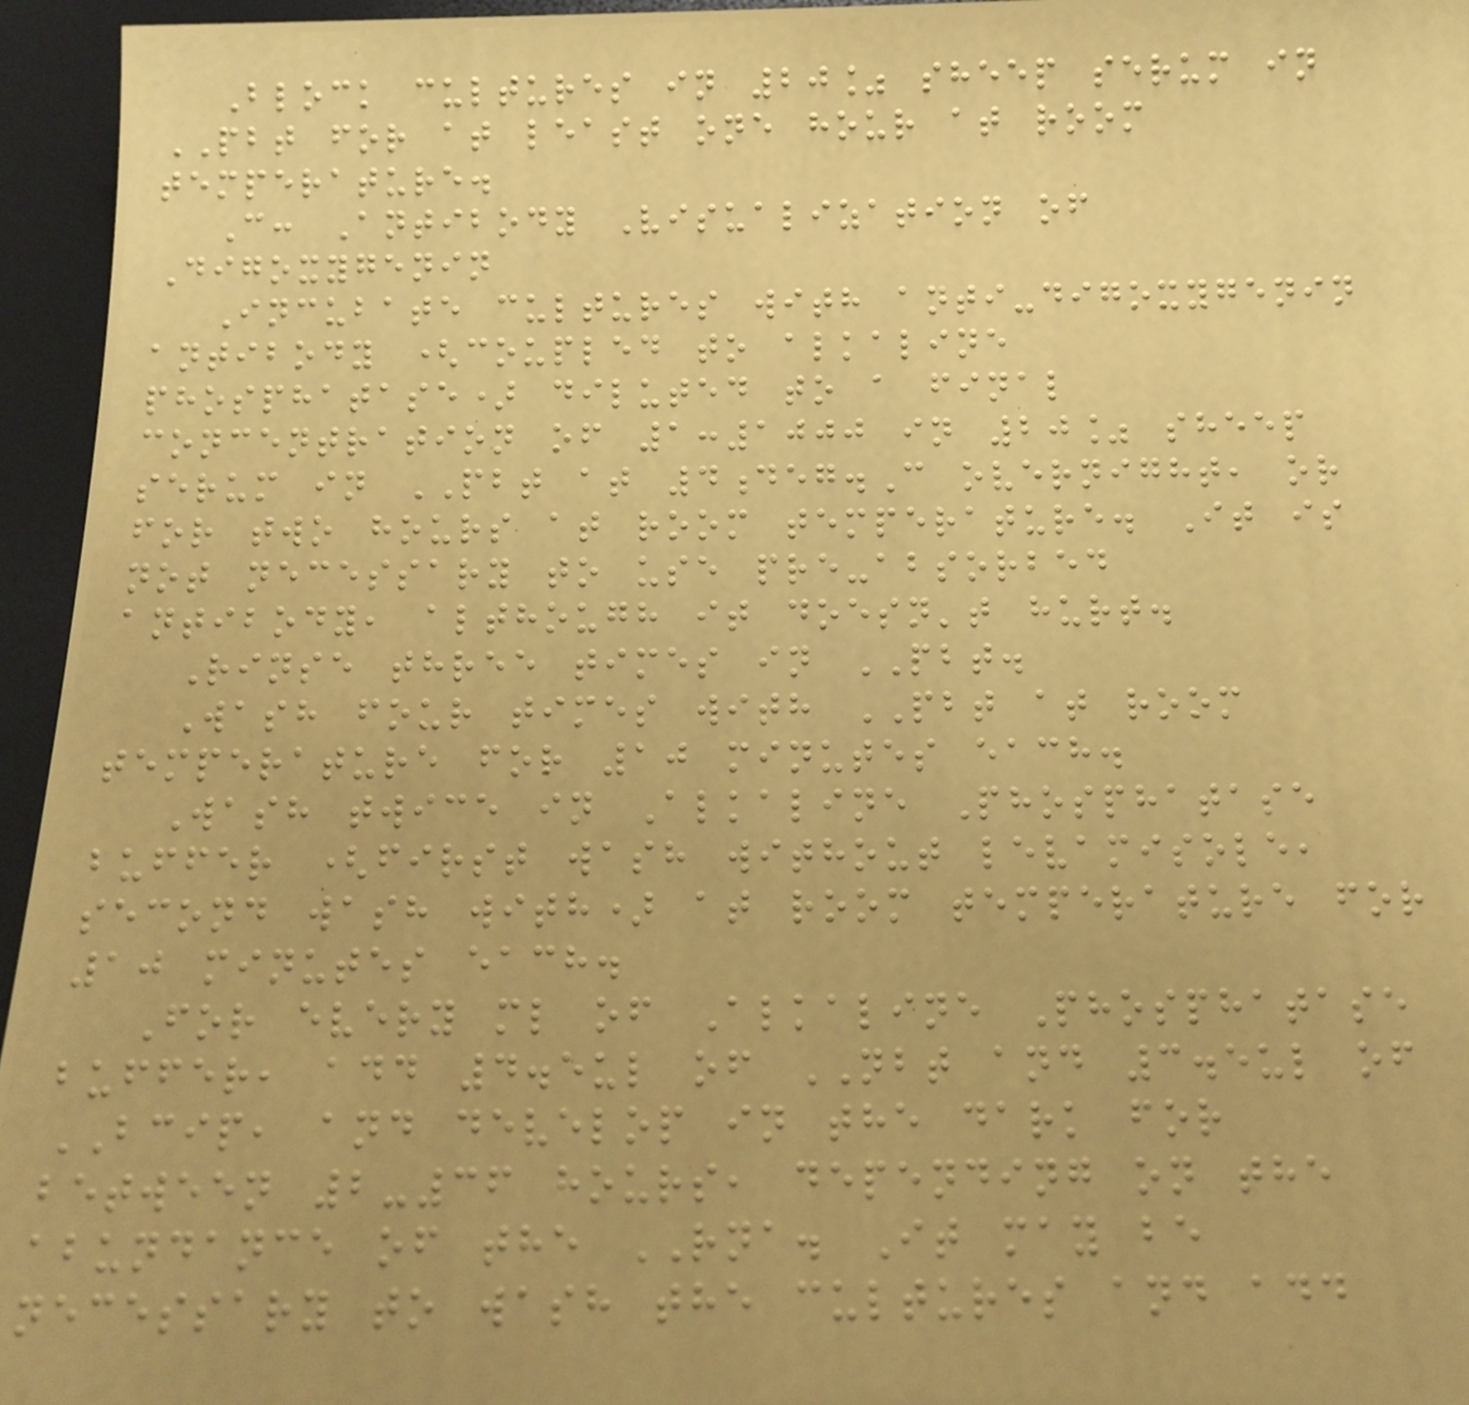Block cultures in 20% sheep serum in
PBT for at least one hour at room
temperature.
C: Antibody Visualization of
Digoxygenin
Incubate cultures with anti-digoxygenin
antibody (coupled to alkaline
phosphatase) diluted to a final
concentration of 1:1000 in 20% sheep
serum in PBT at 4deg.C overnight, or
for two hours at room temperature. It is
not necessary to use pre-absorbed
antibody, although it doesn't hurt.
Rinse three times in PBT.
Wash four times with PBT at room
temperature for 10 minutes each.
Wash twice in Alkaline Phosphatase
buffer (first wash without levamisole,
second wash with) at room temperature for
10 minutes each.
For every ml of Alkaline Phosphatase
buffer, add 4.5ul of NBT and 3.5ul of
BCIP, and develop in the dark for
between 2-36 hours, depending on the
abundance of the RNA. It may be
necessary to wash the cultures and add
